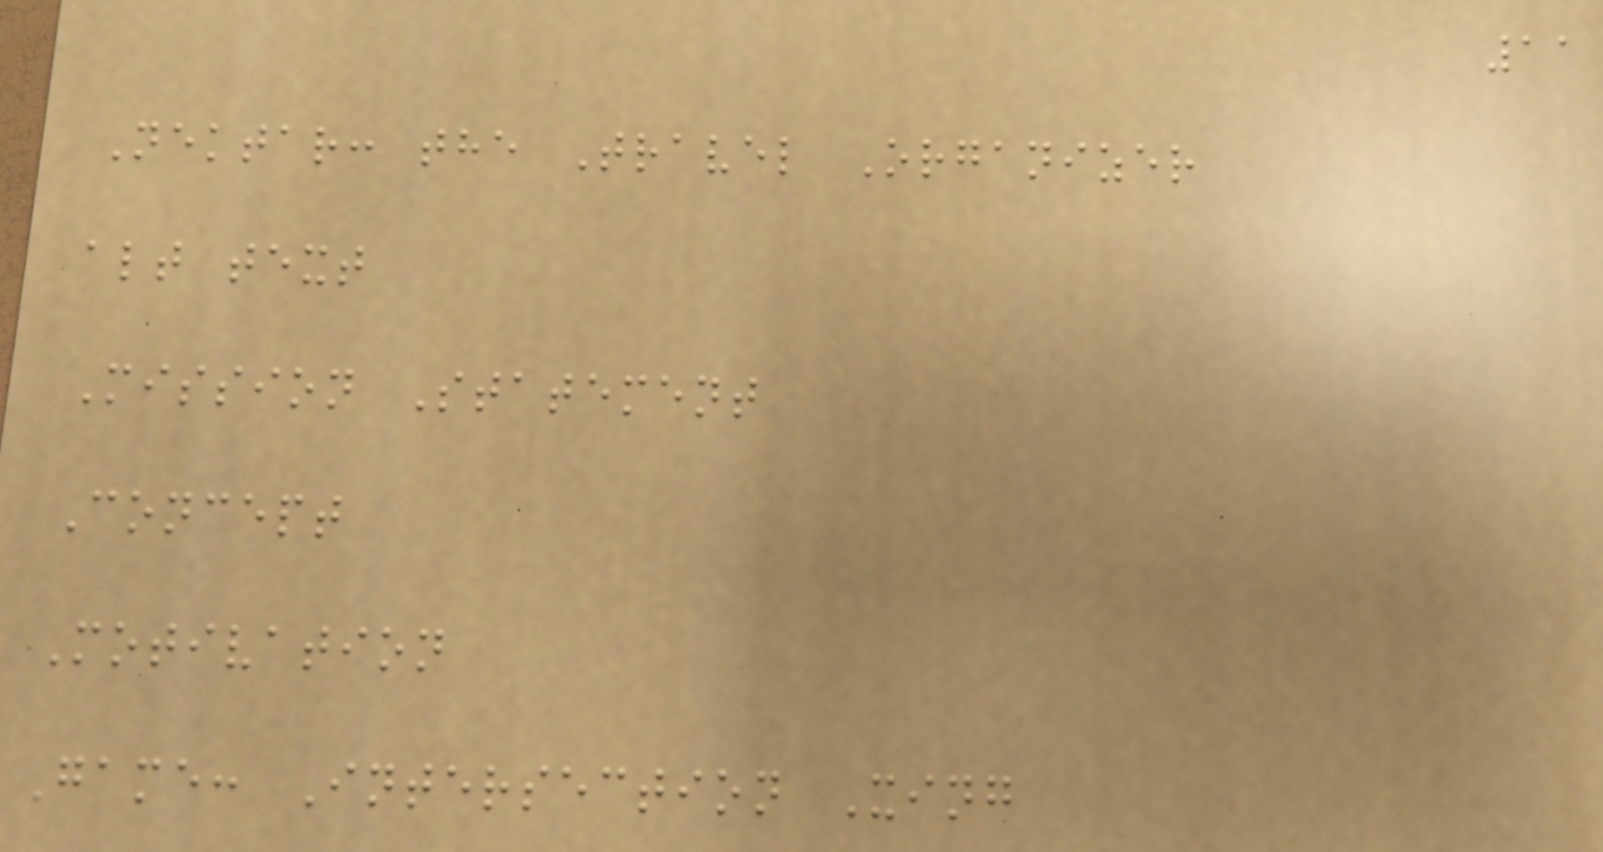11
Nektar: the Travel Organizer
alt text
Mission Statement
Concept
Motivation
Game: Intersection Xing
